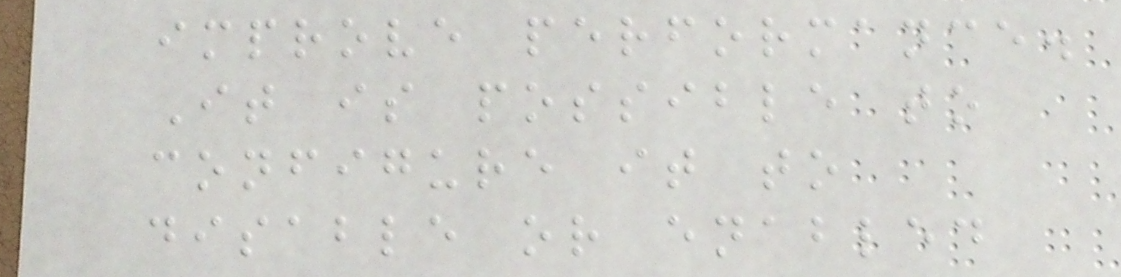improve performance.
It is possible to
configure it to
disable or enabled
